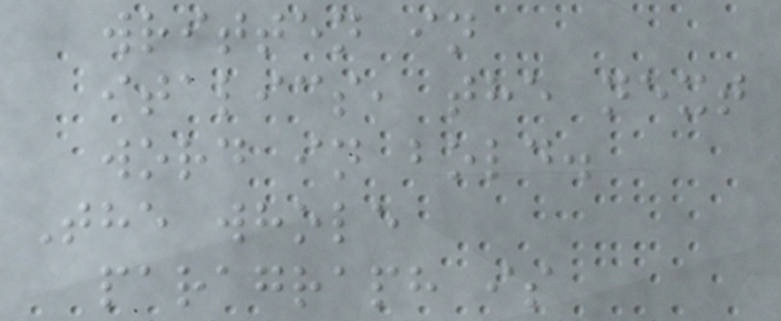written in
italics, the next
word in bold.
The whole
paragraph is
